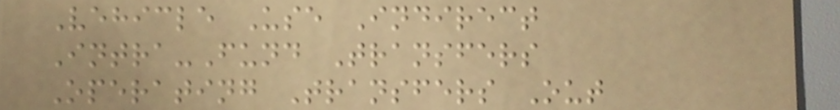Vehicle Use Indirect
Intra-Fund Transfers
Operating Transfers Out
